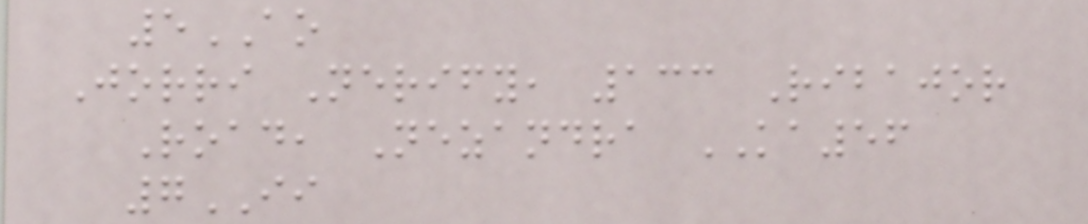5AO
Jorri Nerify, 133 Ribajor
Road, Nezandra KA56
7II
